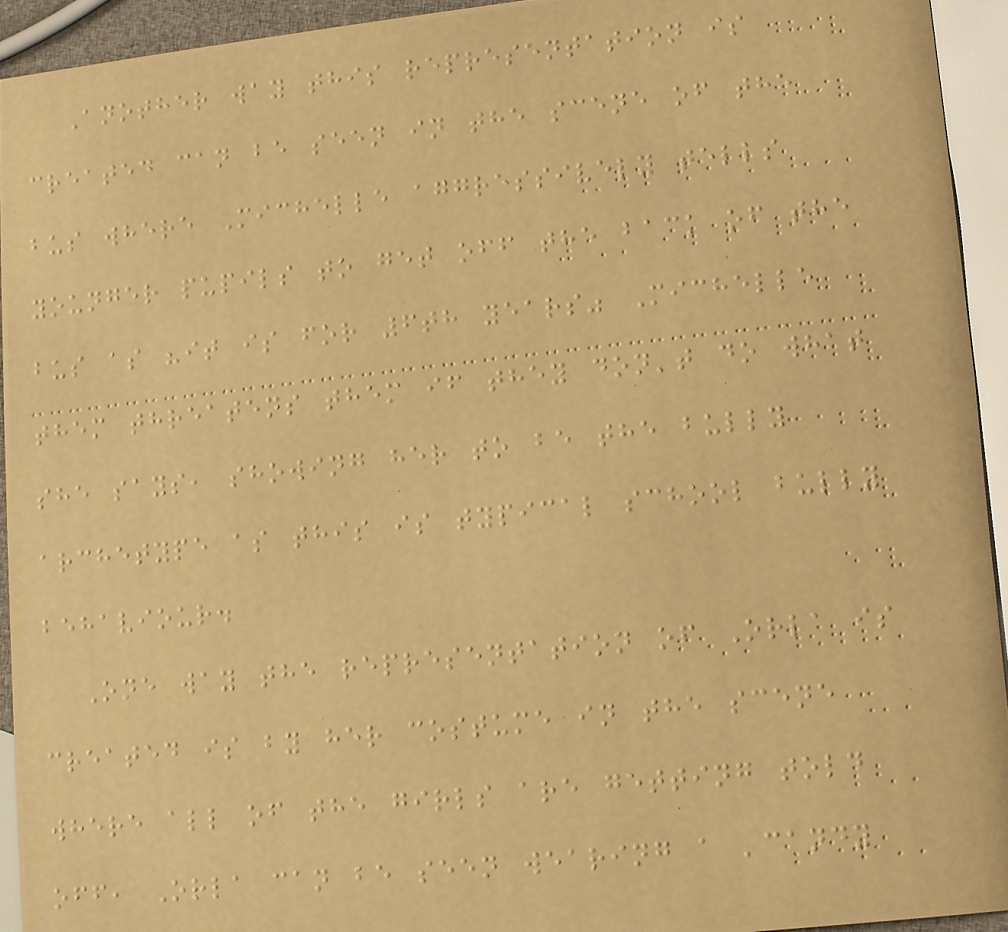Another way this representation is
created can be seen in the scene of the
bus where Michelle aggressively tells
younger pupils to get off the back of the
bus as "it is for 6th years" Michelle
them threatens them if they don't do what
she says, showing her to be the bully
archetype as this is typical school bully
behaviour.
One way the representation of Orla is
created is by her costume in the scene
where all of the girls are getting told
off, Orla can be seen wearing a 'candy
